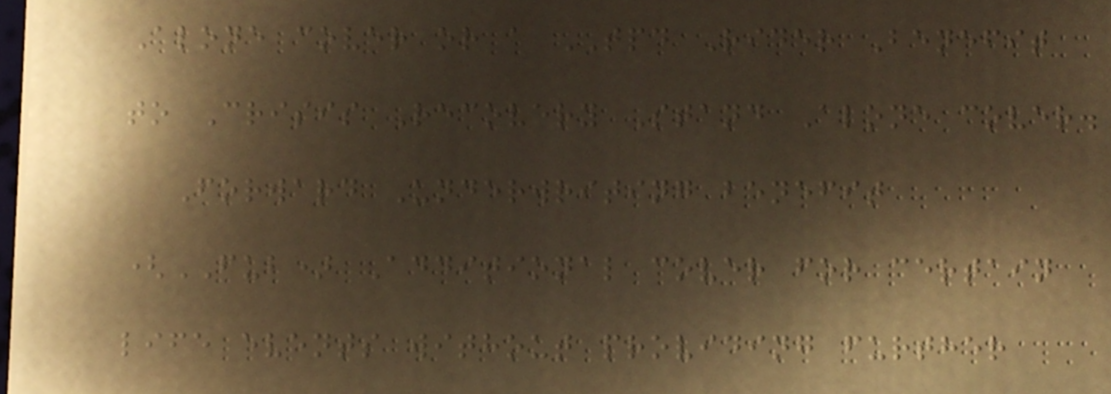Alone cover or a TPD Rider Benefit
to Crisis Recovery Stand Alone cover.
Forward Underwriting benefit
(FUB) Additional cover for certain
life events without providing further
